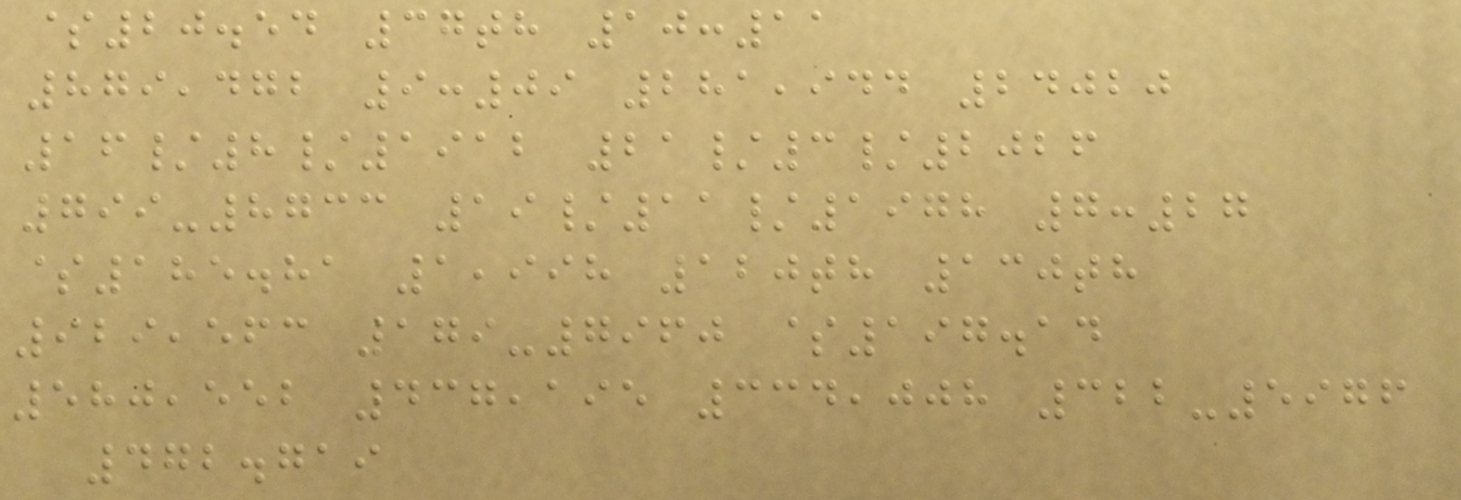$20.54 37th 10:11
879,472 9:09 281,944 24020
16/8/1912 21/3/2026
799-8733 19/11/1978 7:27
$185.81 1,998 120th 130th
929,563 179-7960 $197.14
580,552 437,195 334,008 322-5976
472.719
